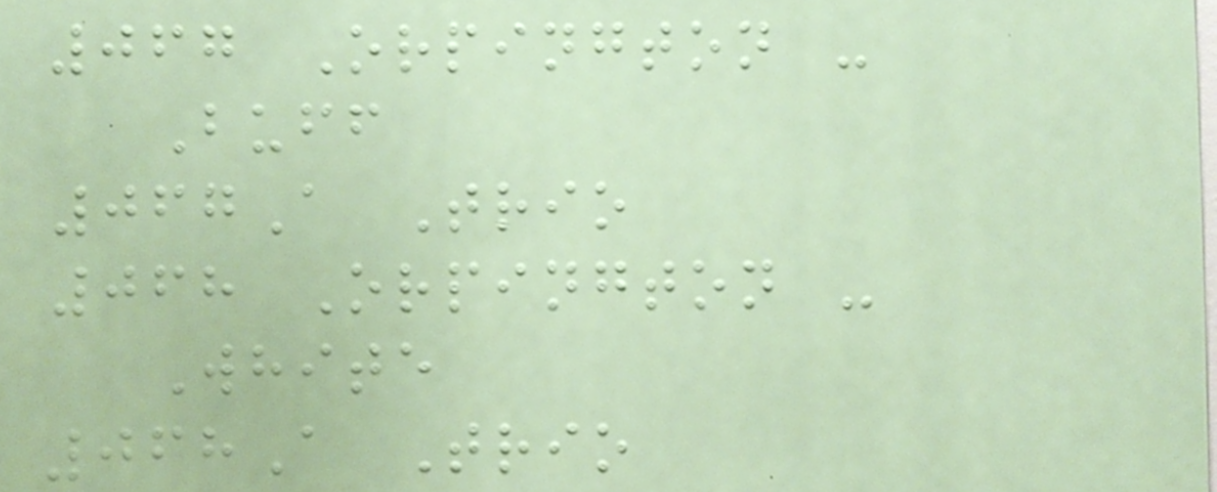067 Orpington -
Buff
067A Trio
068 Orpington -
White
068A Trio
